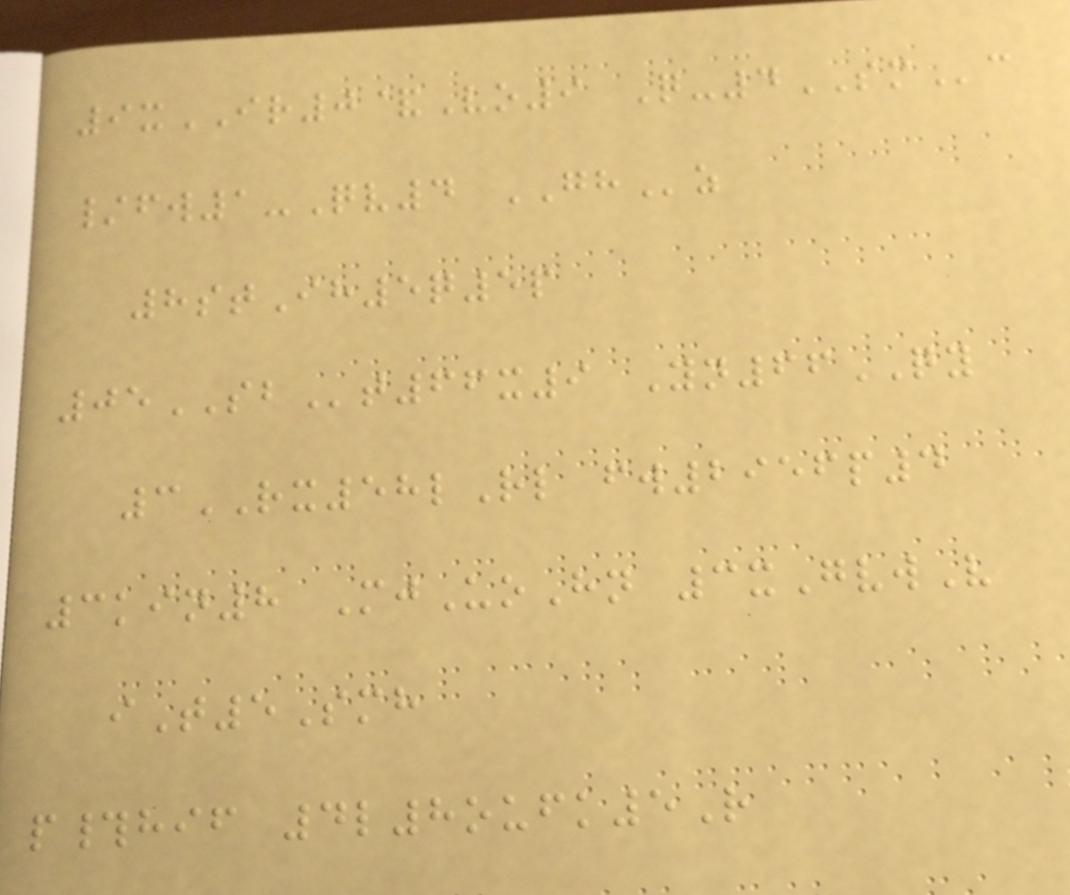9xIR0&Vo9 Q-4SMc
/fw1-Qv4 GHz
8stIh5q5p
05SBt66x9 Yn66QY
3RX58lRl fw2956p4
3kin8 MjUoHn 3xGvwV
iT5Smh
p#hif 4l8oufk5R
